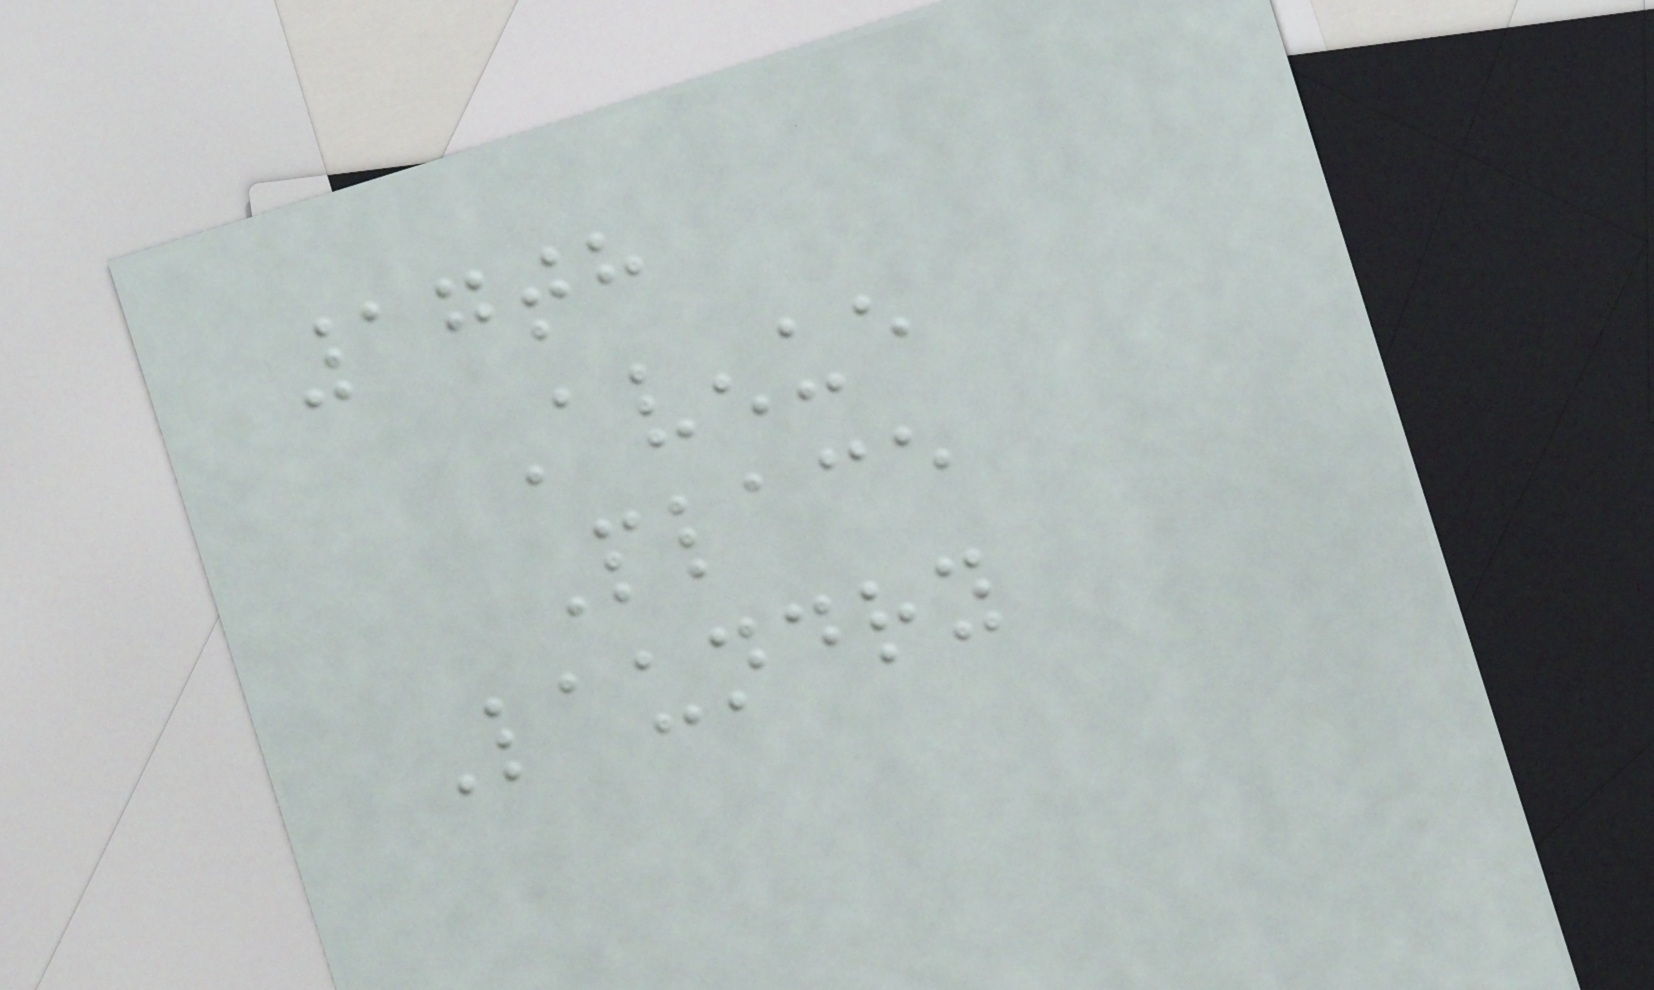17th
Avenue
Place
Laundry
